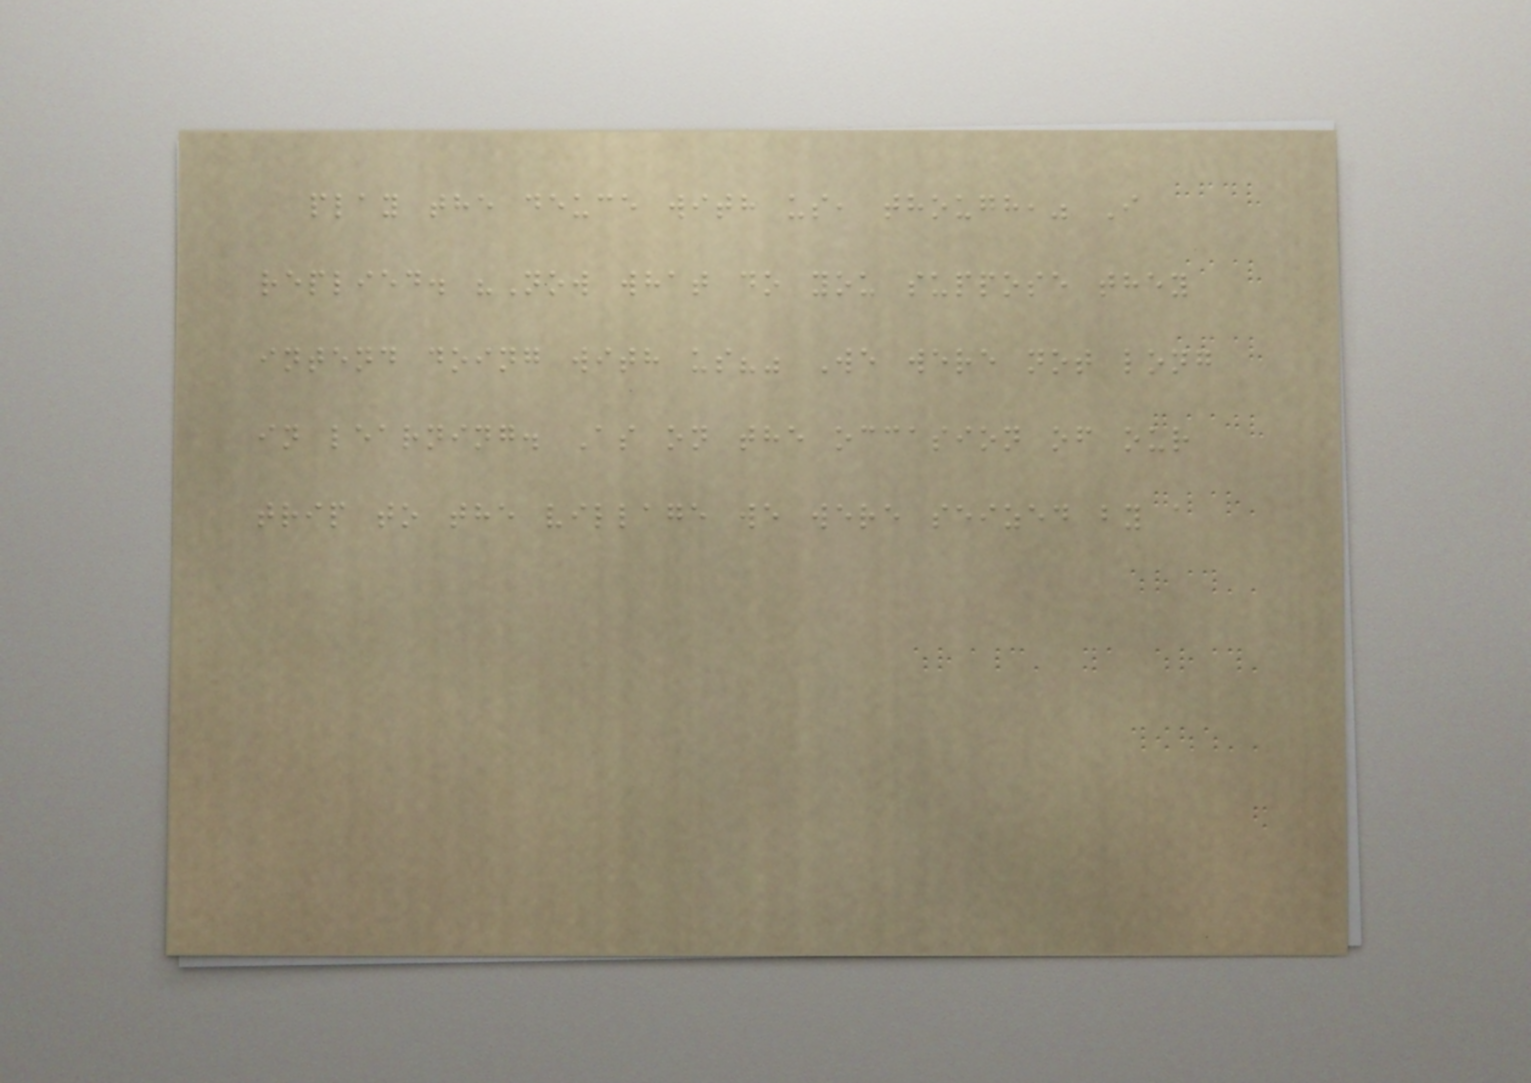play the deuce with us, though," I
replied. "Now what do you suppose they
intend doing with us?" We were not long
in learning. As on the occasion of our
trip to the village we were seized by a
